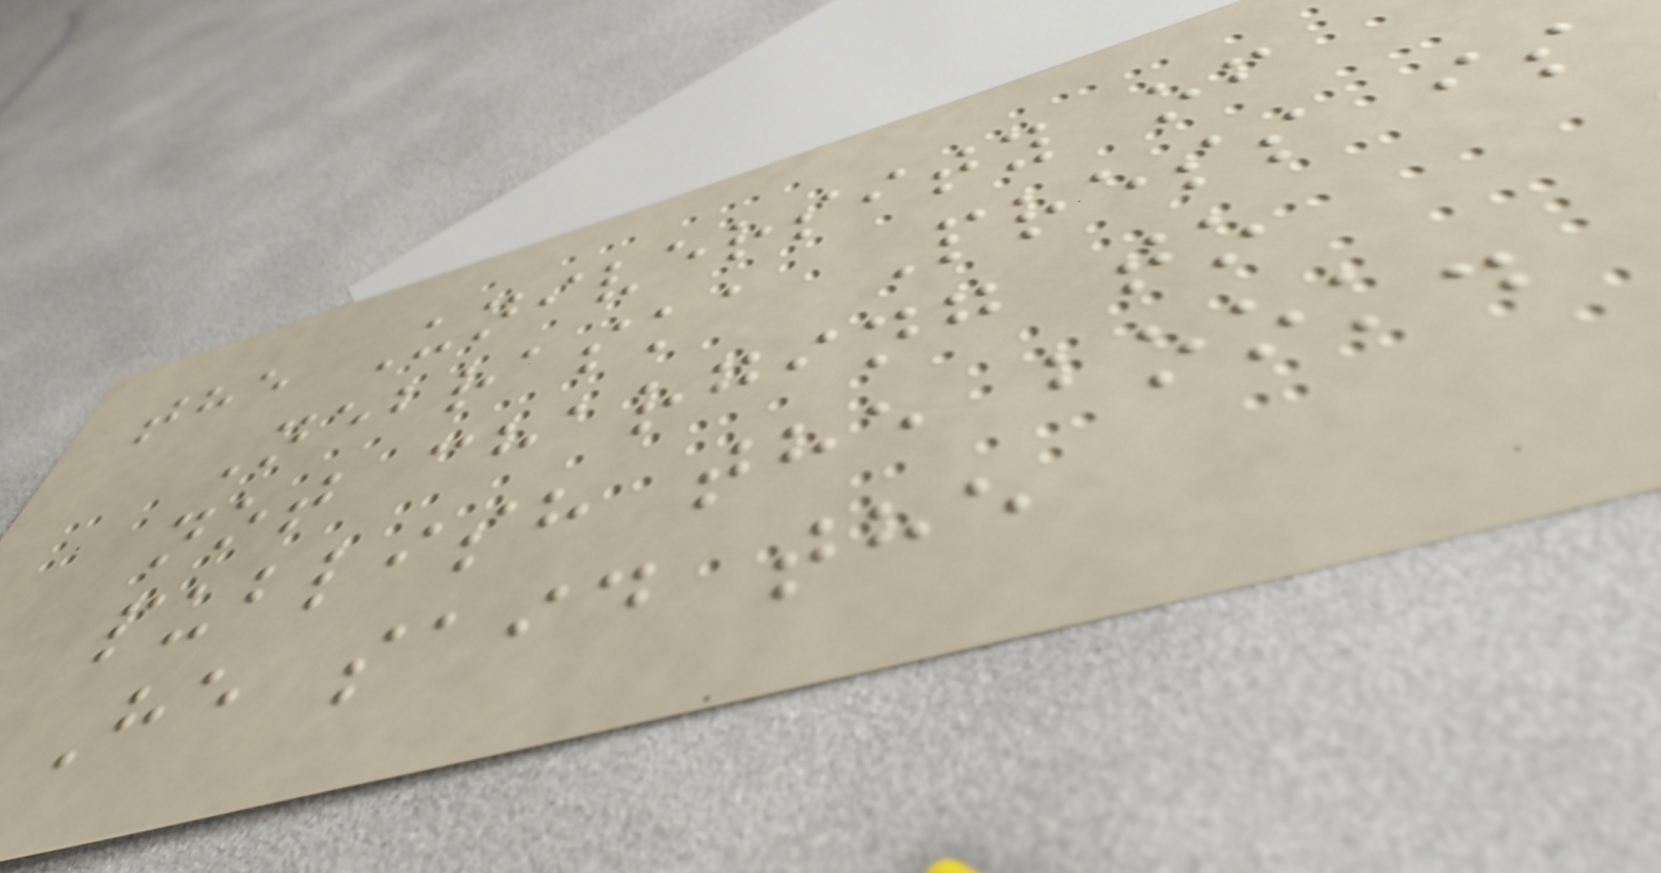the University of
Nebraska Press is
not charging to
publish the book.
He said the
